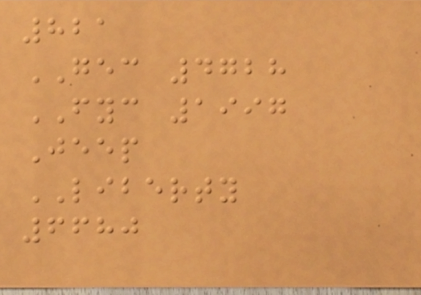821
GEC 4728
FYC 1997
Jeep
LIBERTY
6680
